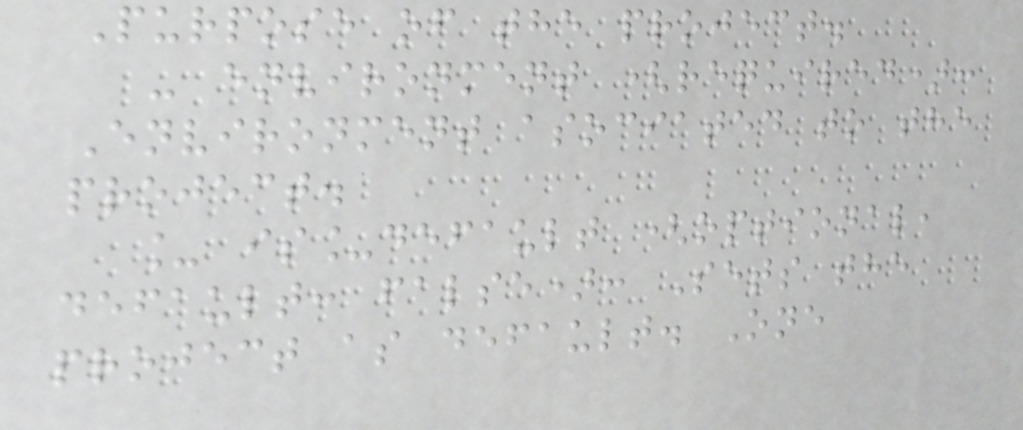Purpose of the project.
- environment (required):
Environment asociated to the
project.
_ is_default (optional,
default: false): Sets the
project as default. One
